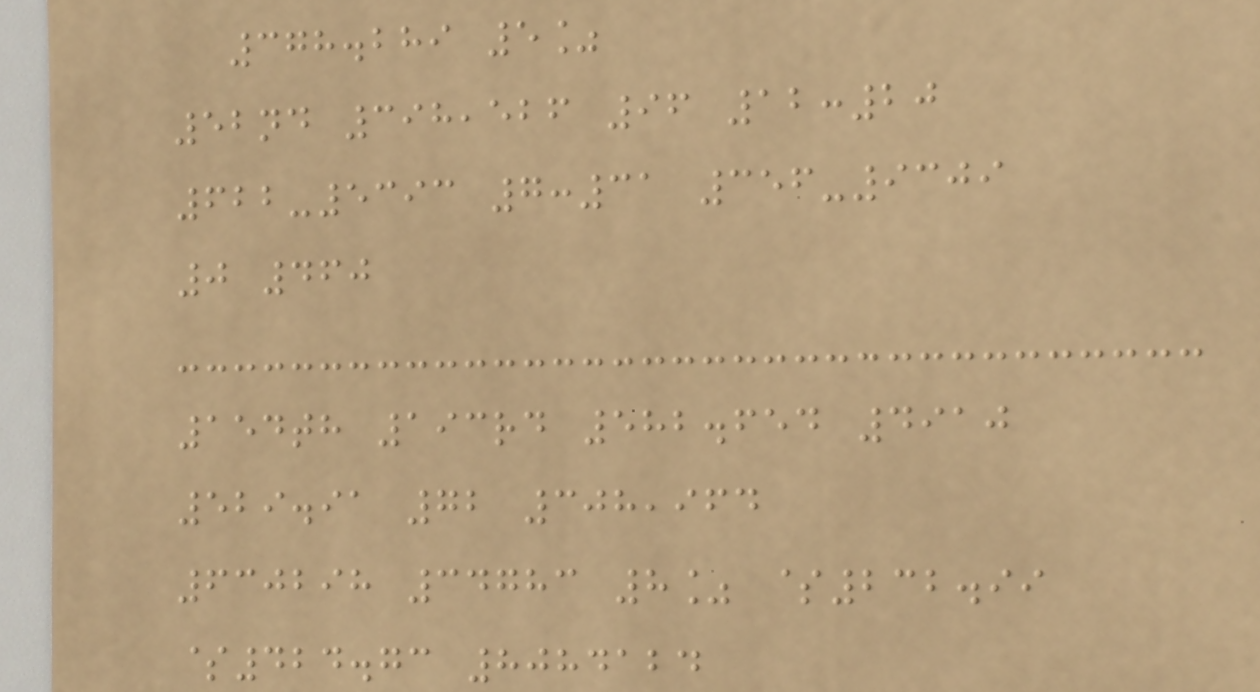378.289 5%
52nd 398,526 96 12:20
622-5393 7:31 356-9309
0 460
154th 193rd 582.654 4910
529.91 72 308,964
630298 34783 8% $232.99
$424.73 8084124
